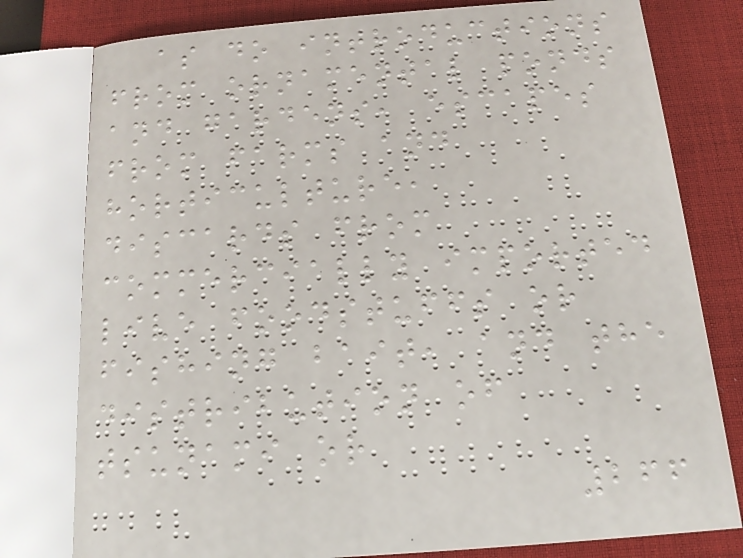as do introductions
from ornamental ponds
and gardens, escapes
from farms and
horticulture,
discards from
commercially imported
live foodstuffs or
fishing bait, and the
distribution of
tsunami or
266
